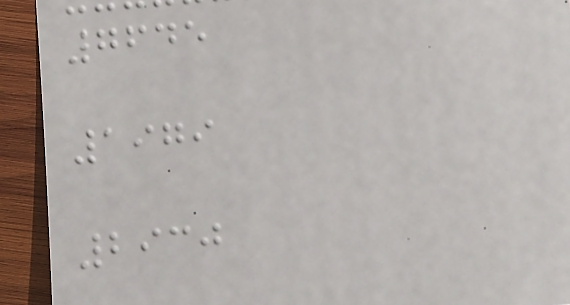7645
1979
2930
